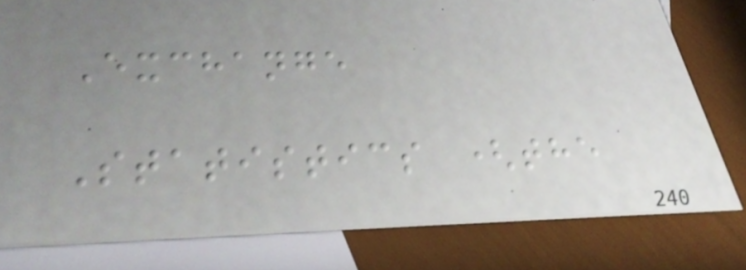Exchange
Statistics (the
